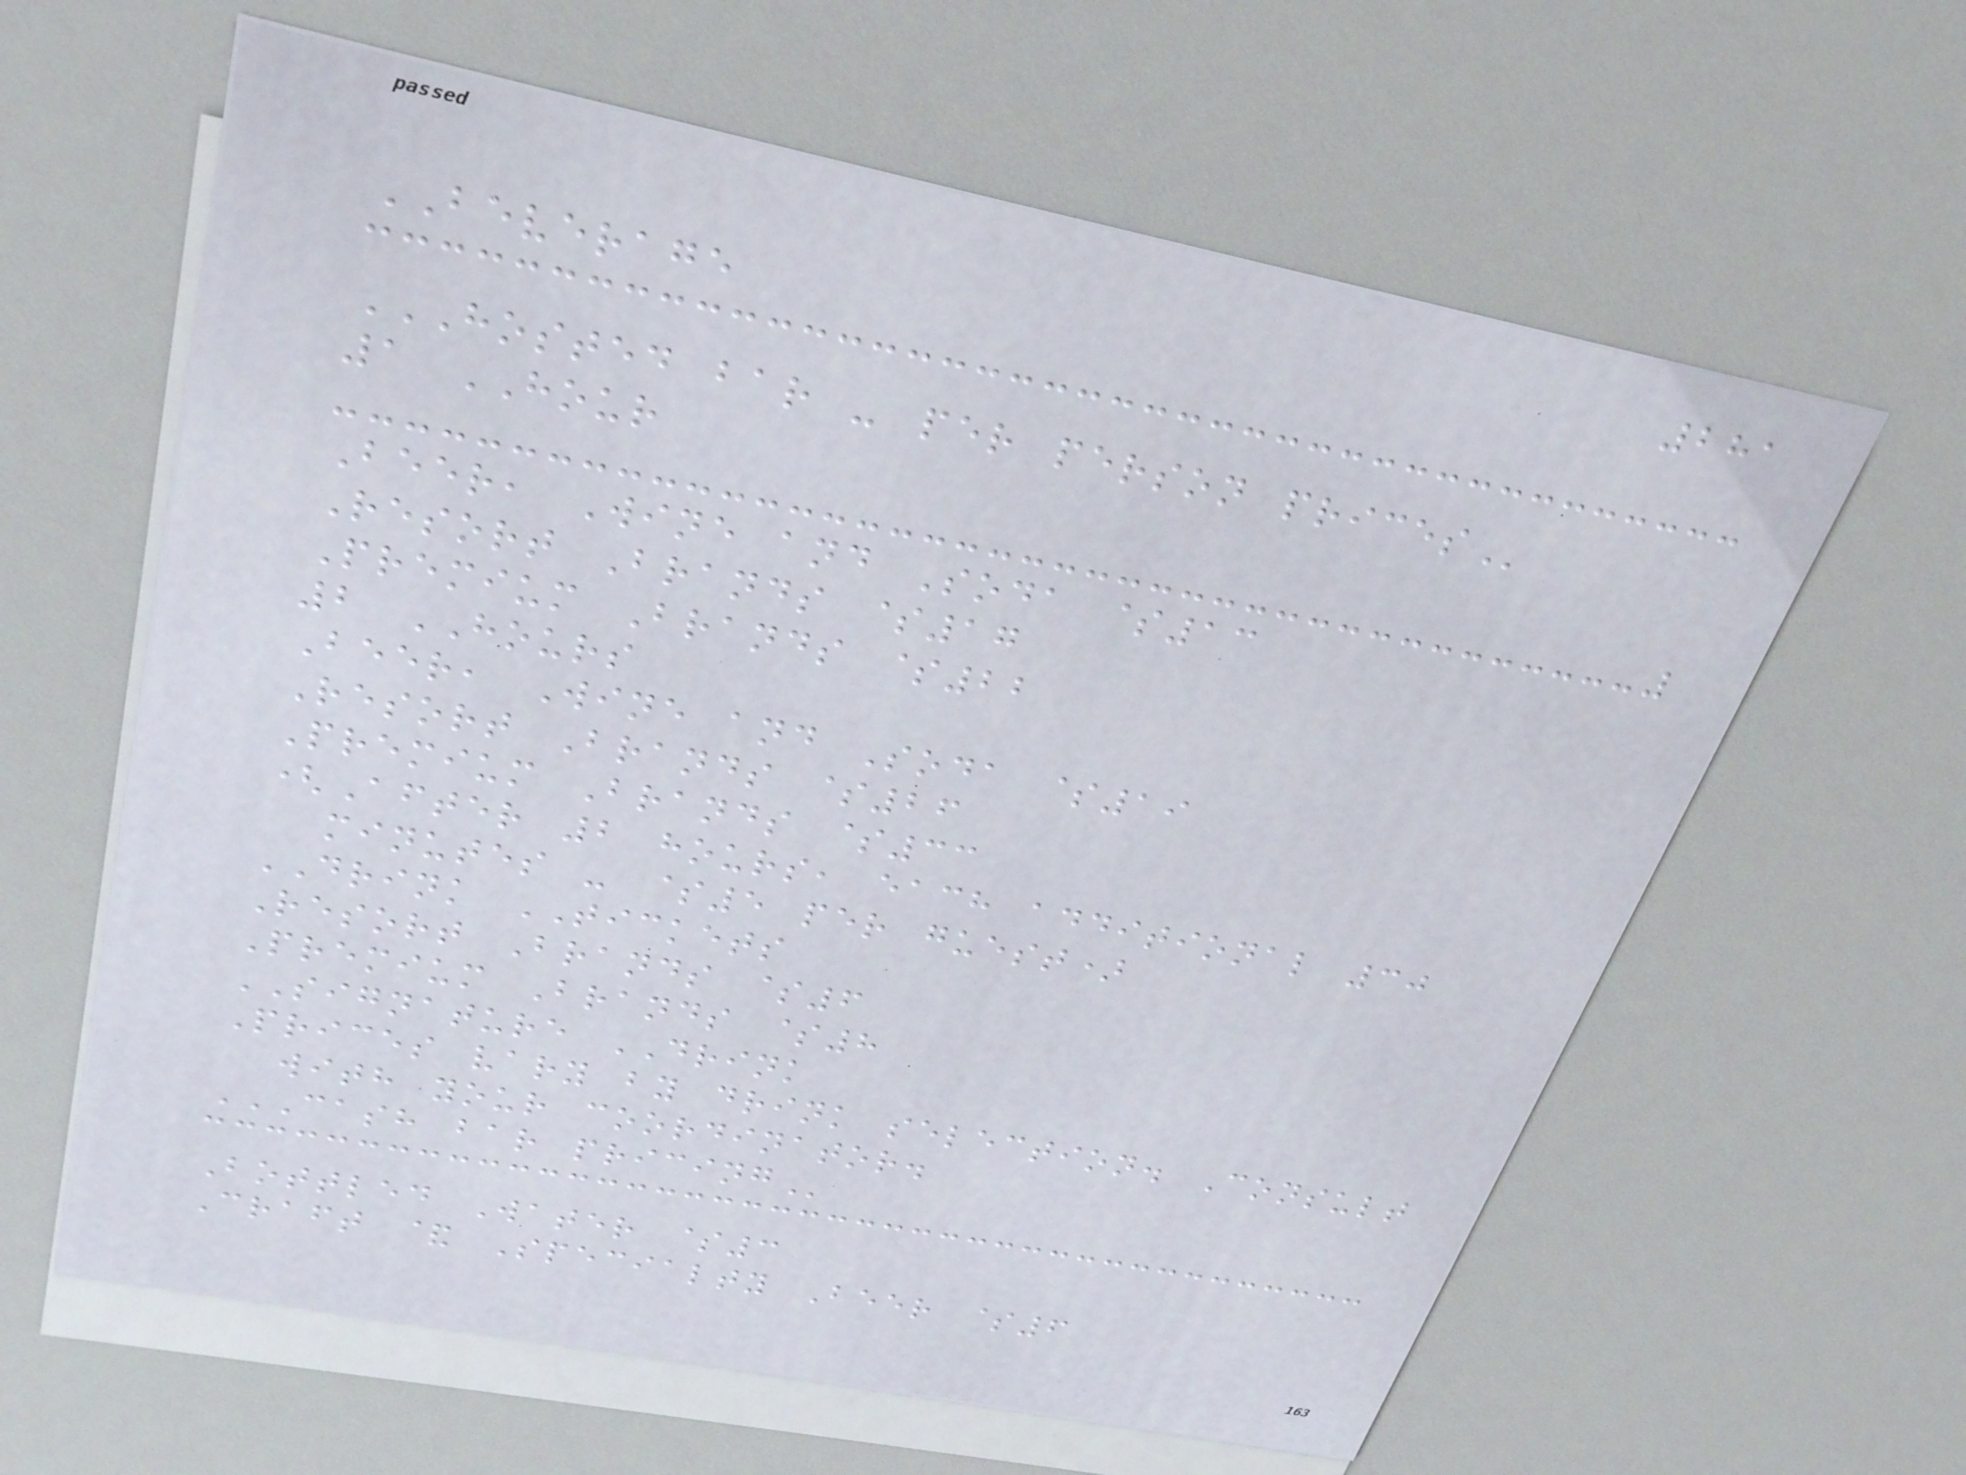281
BEVERAGE
HOSTED BAR - PER PERSON PRICES
1 HOUR
Beer, Wine and Soda $13
Resort Brands $17
Premium Brands $22
2 HOURS
Beer, Wine and Soda $19
Resort Brands $26
Premium Brands $33
(After 2 hours, each additional 30
minutes - $5 per guest)
DRINK TICKETS
Resort Brands $6
Premium Brands $8
SIGNATURE DRINK
Prices vary by drink selection. Consult
with your coordinator.
CASH BAR PRICING
Bottled Water $3
Craft & Specialty Beer $6
